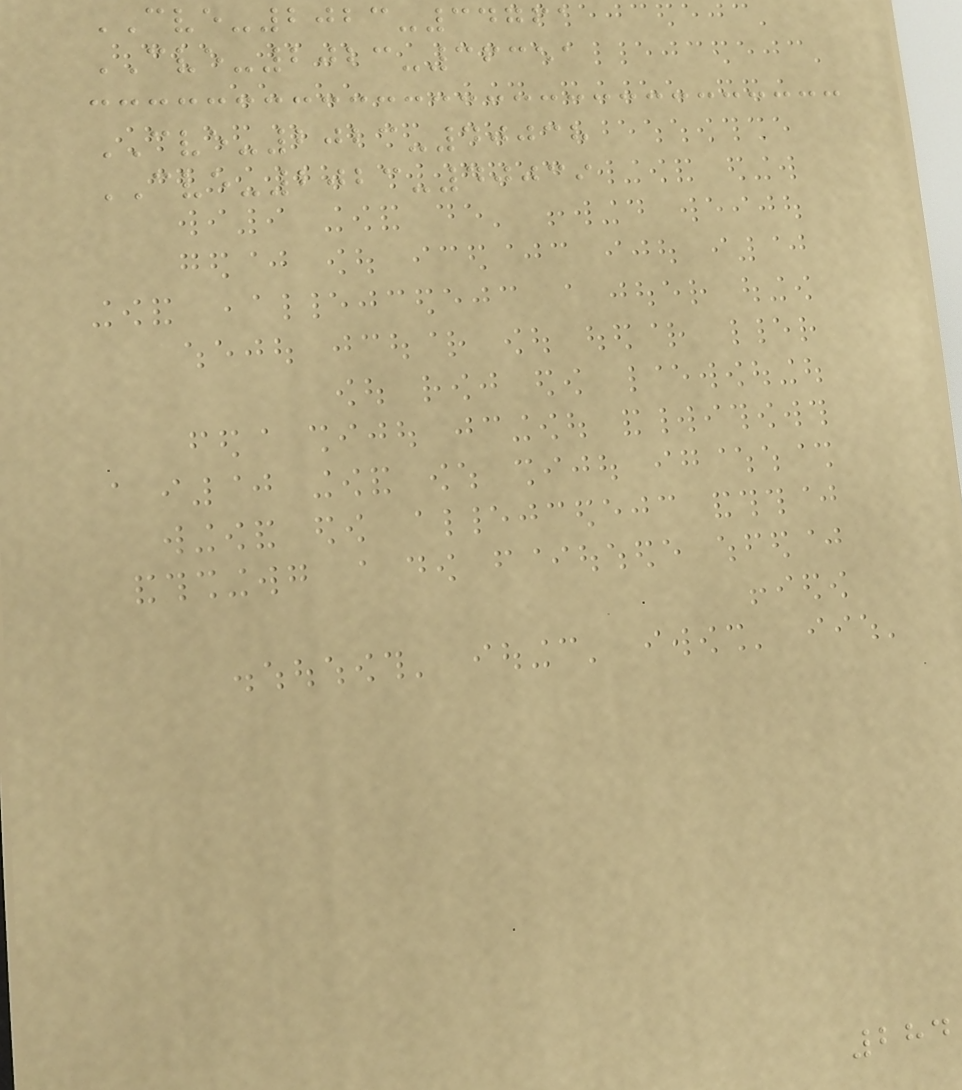CVE-2023-34761
CVE-2023-36351
CVE-2023-40038
CVE-2023-40039
284
